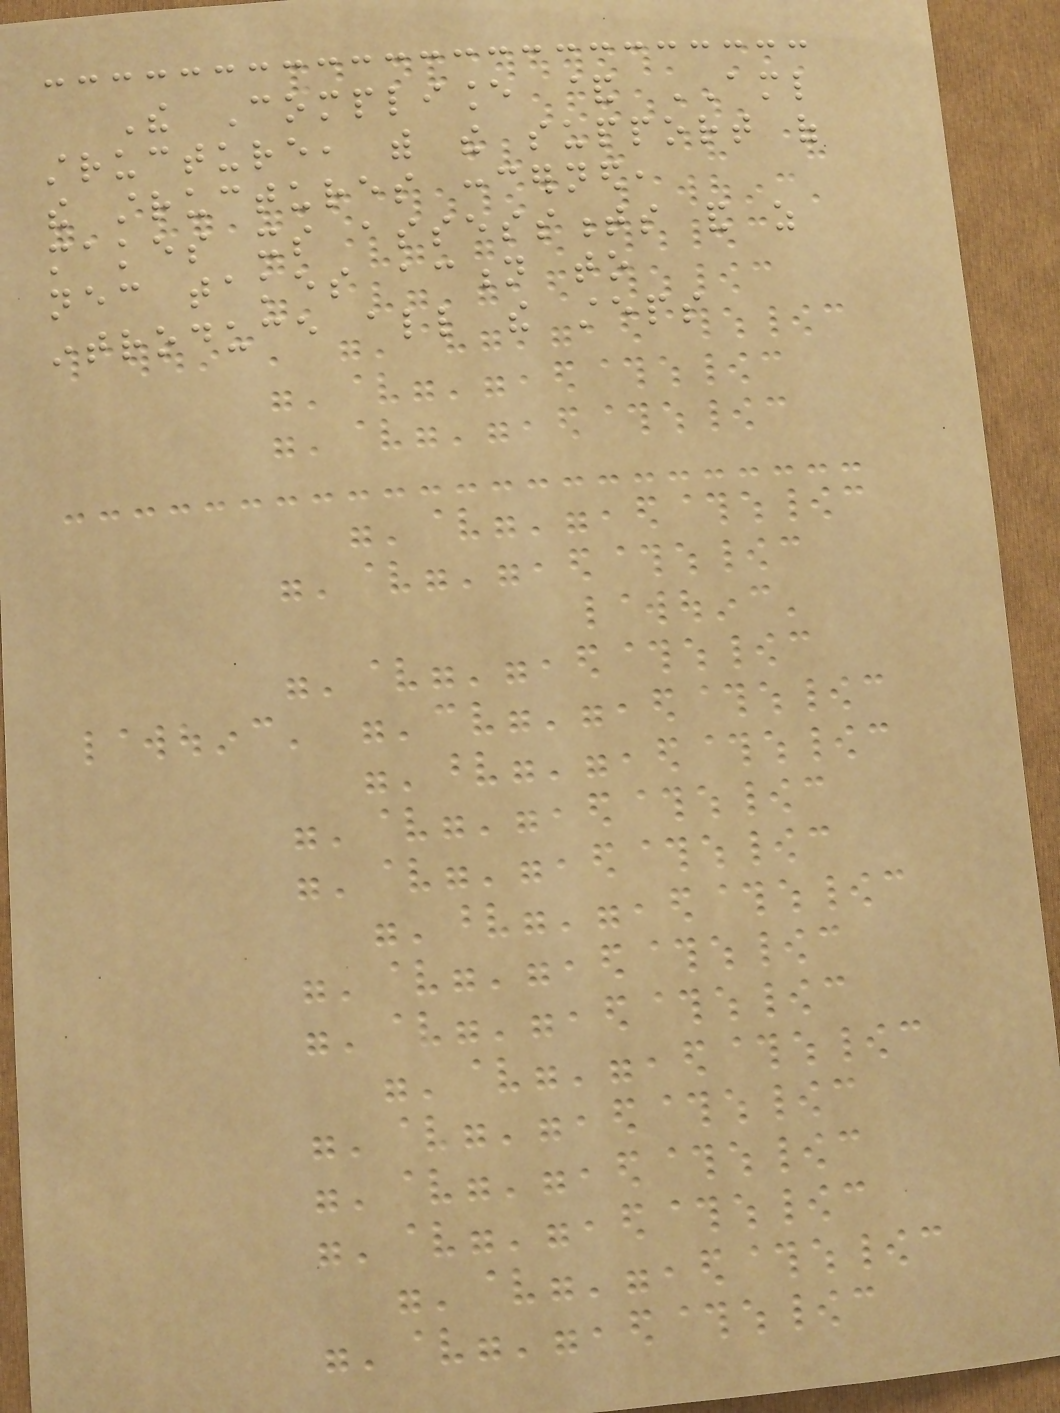The Compliance & AML
structure, with the support of
the structures concerned,
makes its assessments and as
necessary takes action to
introduce all the steps
